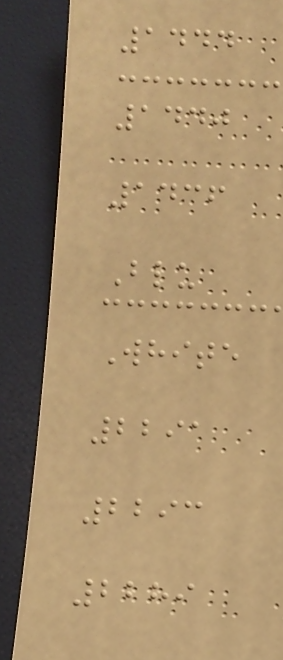1444
1440
1436
Blu
White
2291
2293
2289
